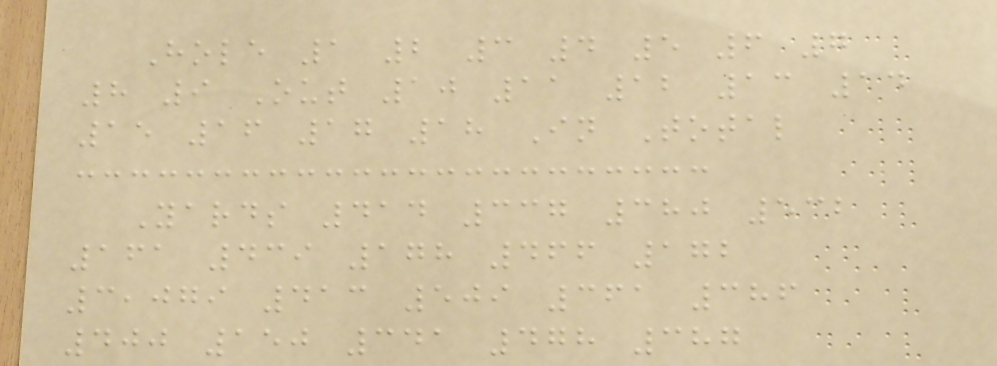Hole 1 2 3 4 5 6 7
8 9 Out 10 11 12 13 14
15 16 17 18 In Total
Yards 414 337 380 532
161 439 178 466 172
3,079 413 509 361 386
400 150 341 478 387
